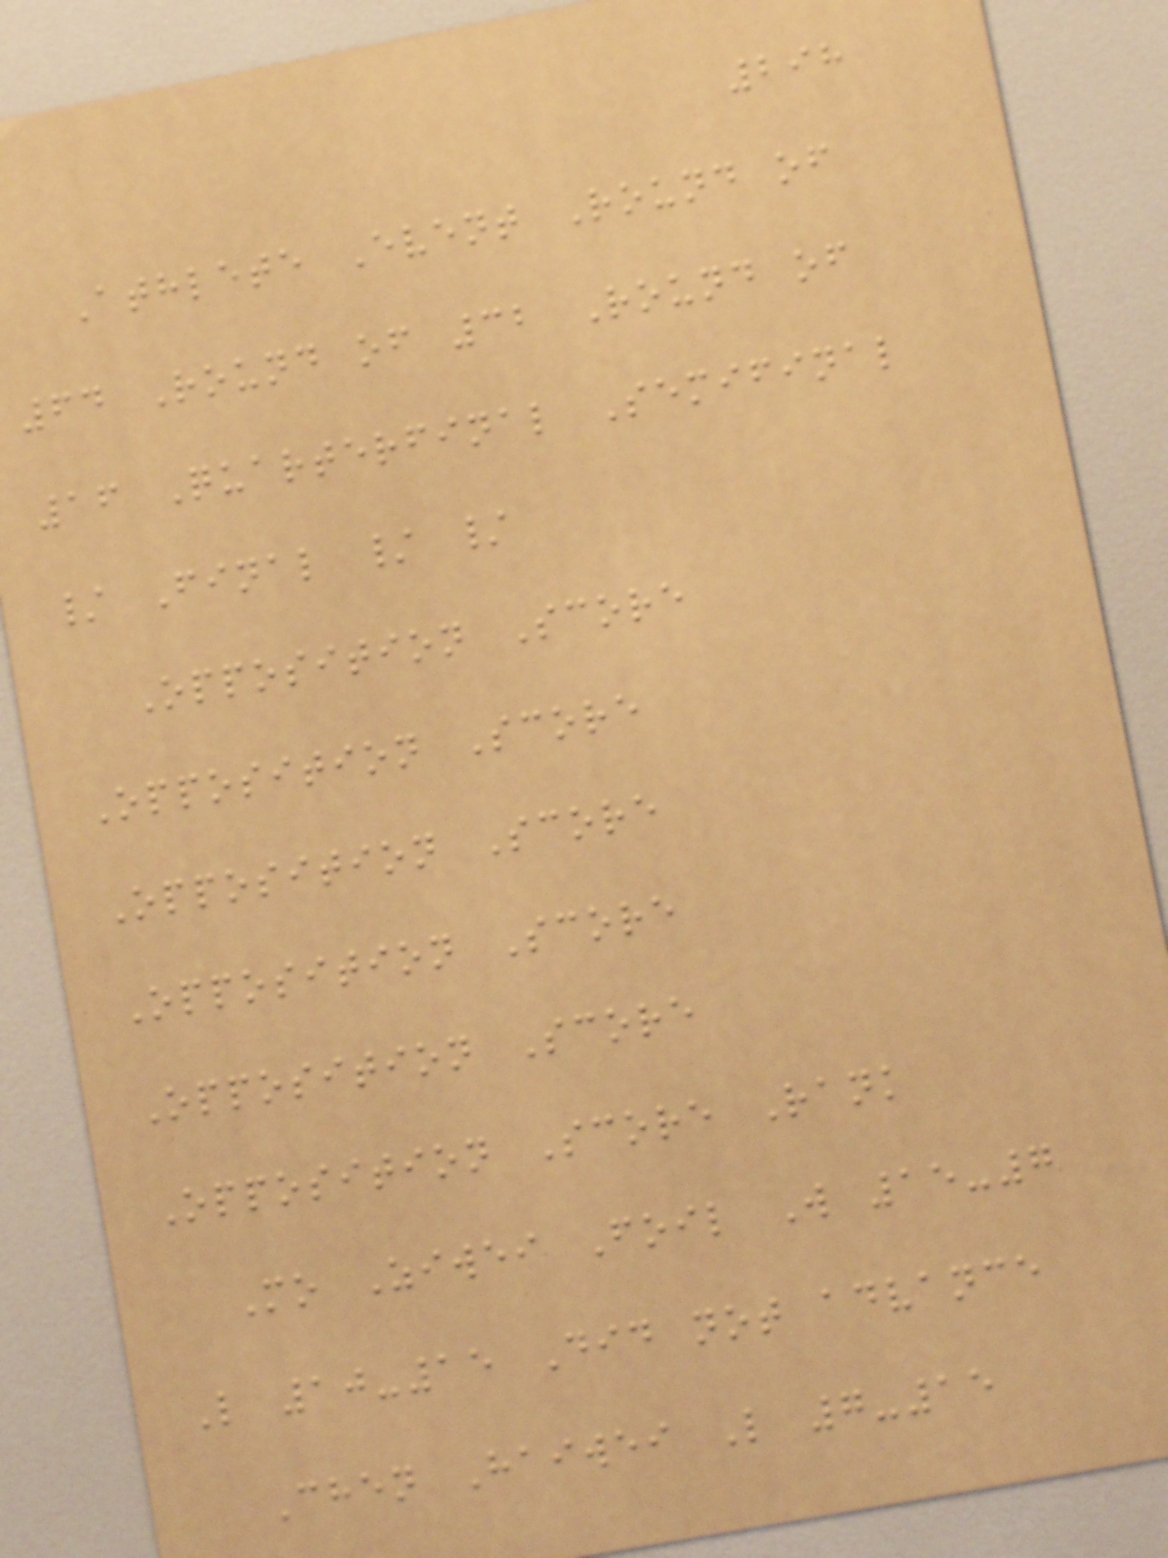298
Athlete Event Round of
64 Round of 32 Round of
16 Quarterfinal Semifinal
/ Final / /
Opposition Score
Opposition Score
Opposition Score
Opposition Score
Opposition Score
Opposition Score Rank
Mo Ziwei Foil W 15-7
L 10-15 Did not advance
Chen Haiwei L 7-15
